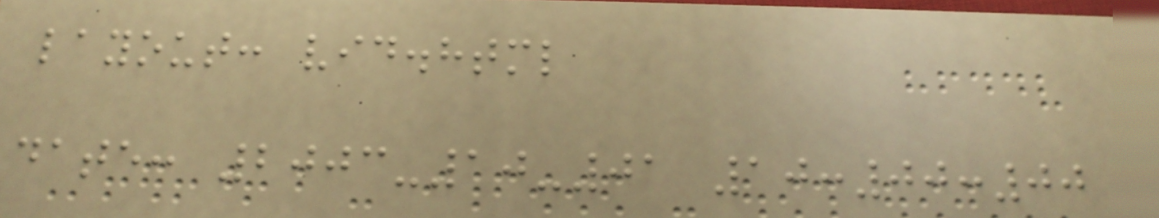layout: vid.html
date: 2003-10-01 10:00:00
